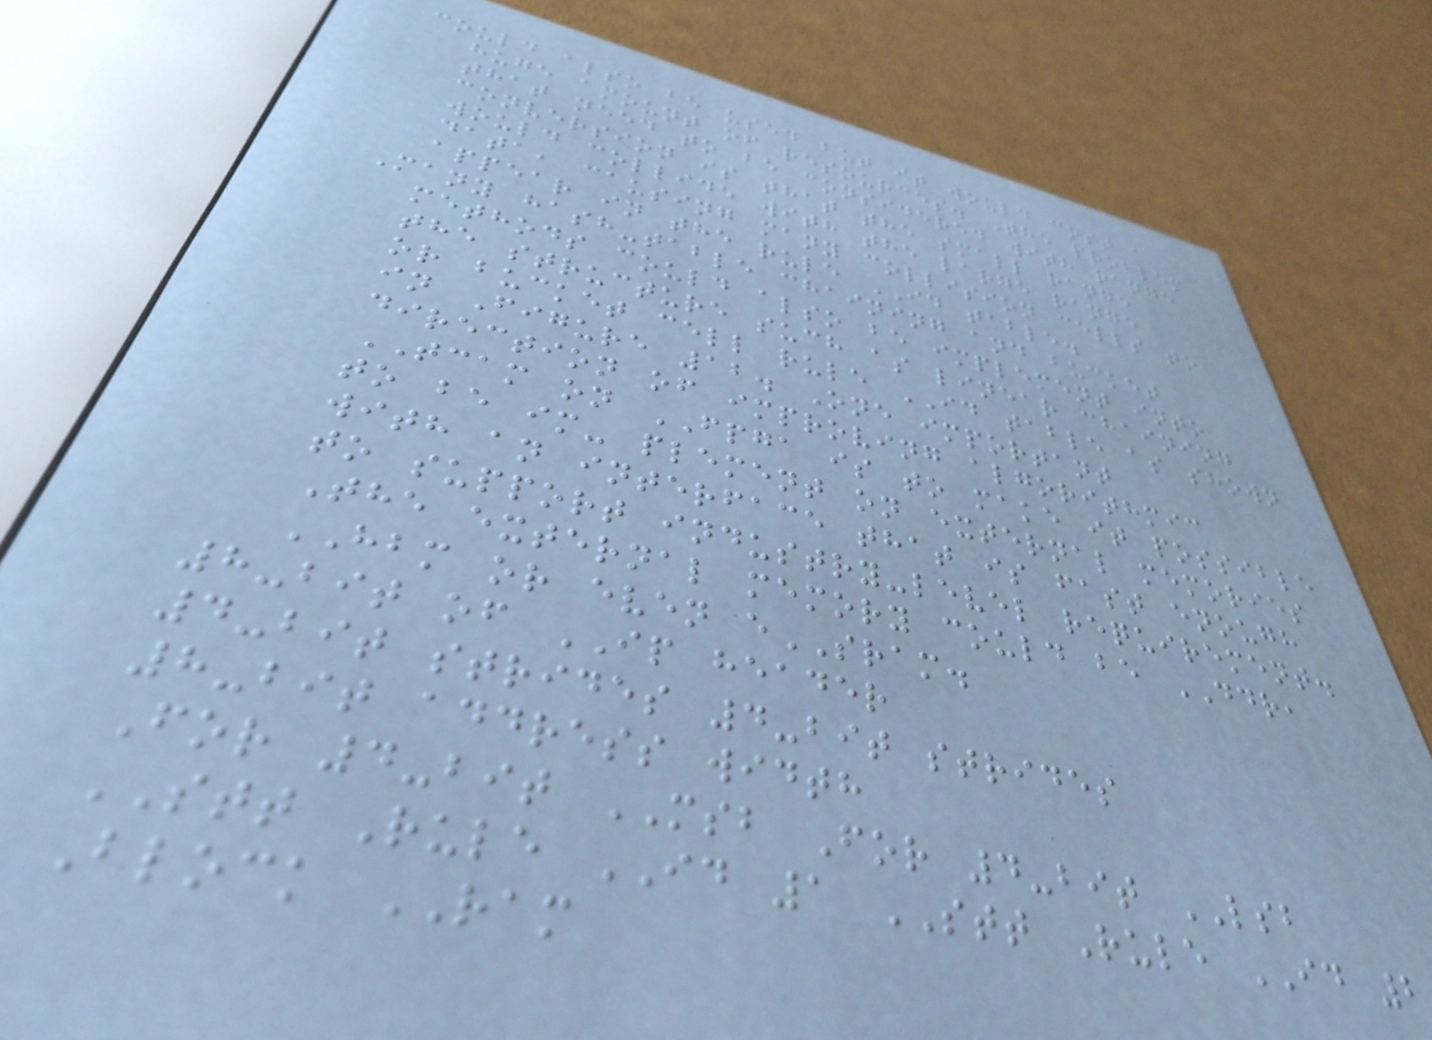could also be used but it would cost a
huge amount of resources. The problem
that need to be considered with range
conversion is that the small range
would collide with the large range
data, causing many collision cells to
appear in the rule ID table.
Many hash-table chaining and bucket
methods could also be implement into
the structure such as linear chaining
or bucket cell rule ID table as shown
in Figure 12. One important
direction of improving algorithmic
TCAM on FPGA is to make it possible
to be im- plement on external memories
with an interface that is fast enough
to support industry-level requirement.
The external memory could be DDR,
HBM or even eSRAM.
8-bit of IP header
4-bit strides 4-bit strides
8-bit address width
For 4-bit MSB For 4-bit LSB
STT Rule ID 1 STT Rule ID 2
Block RAM
